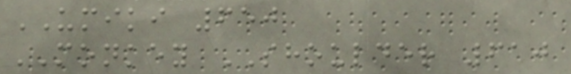UMIKI 650
MONKEY SHOULDER 610
